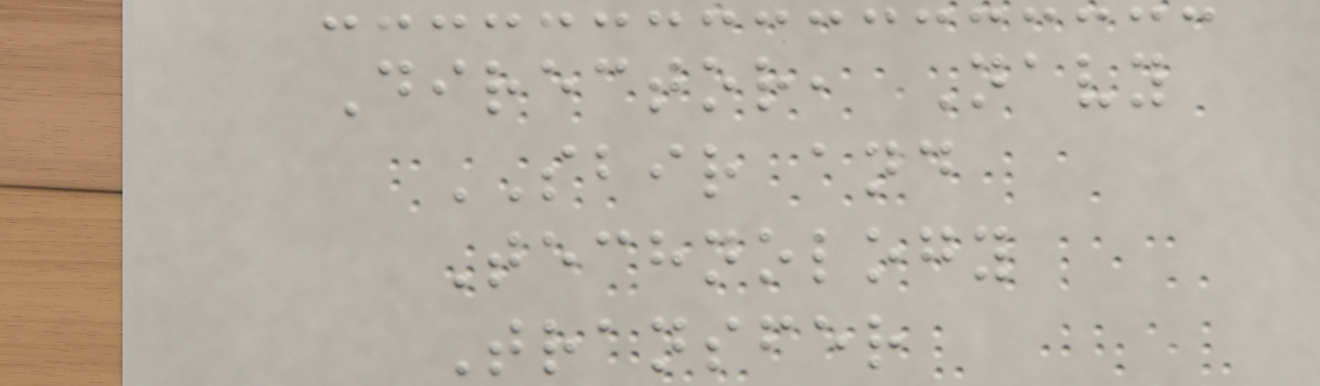Director, Navy
SBIR and
Technology
Transfer
